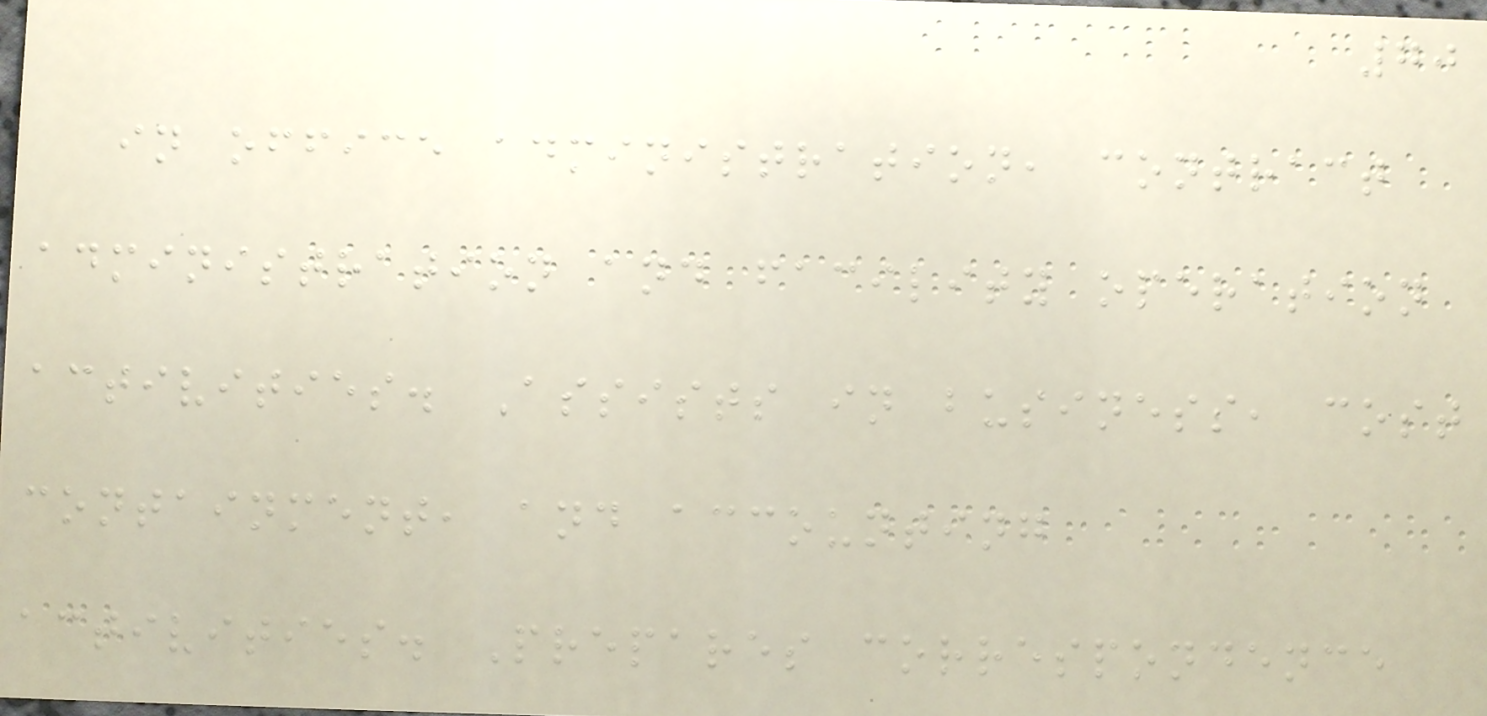70
in office administration, contract
administration and facility operation
activities. Assists in business, cost
containment, and accounting
activities. Prepares correspondence
